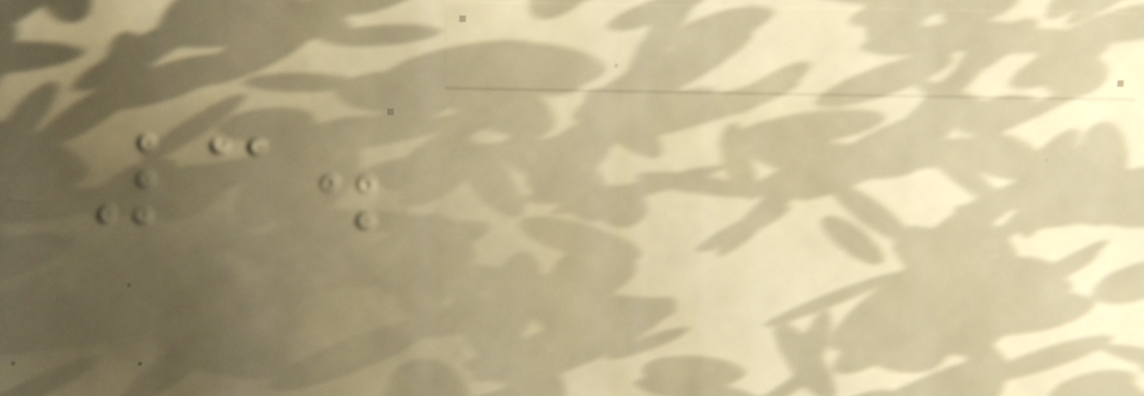3.
